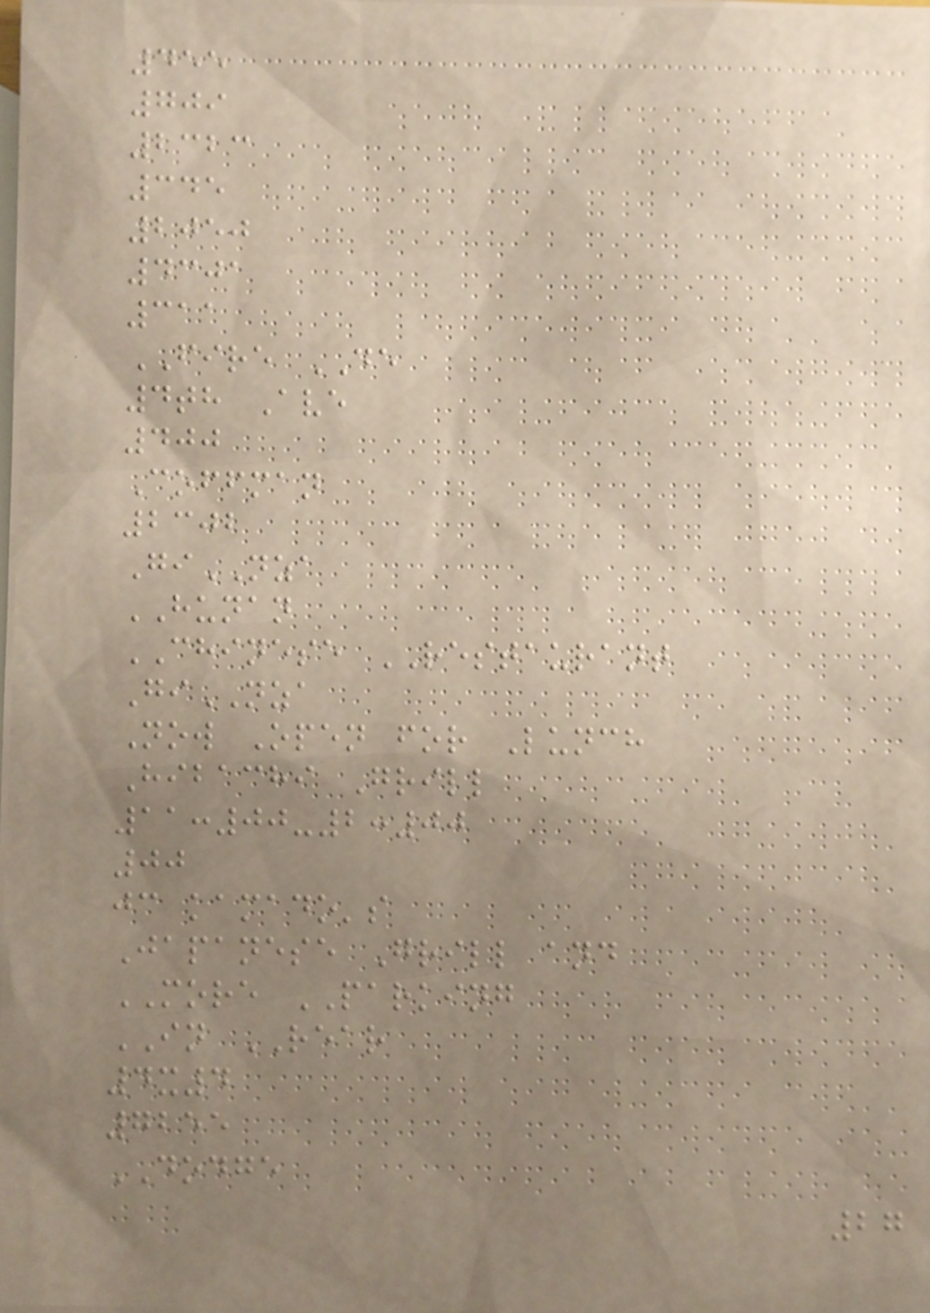455
709
2323
345
2050
4301
311
FIRE DE
4th Ave
400
Coffman
2302
GiNZA
HUNAN
CHINESE RESTAURANT
GiNZA
Now Open for Lunch
Hibachi Grill
11:00-2:00
00
jc kamado's
Japanese Grill and
MORE PARKING
IN REAR
4x4
7255
DODGE
27
